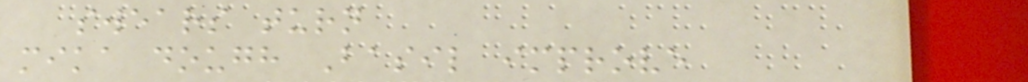swears turn
mika dough Basil improve
